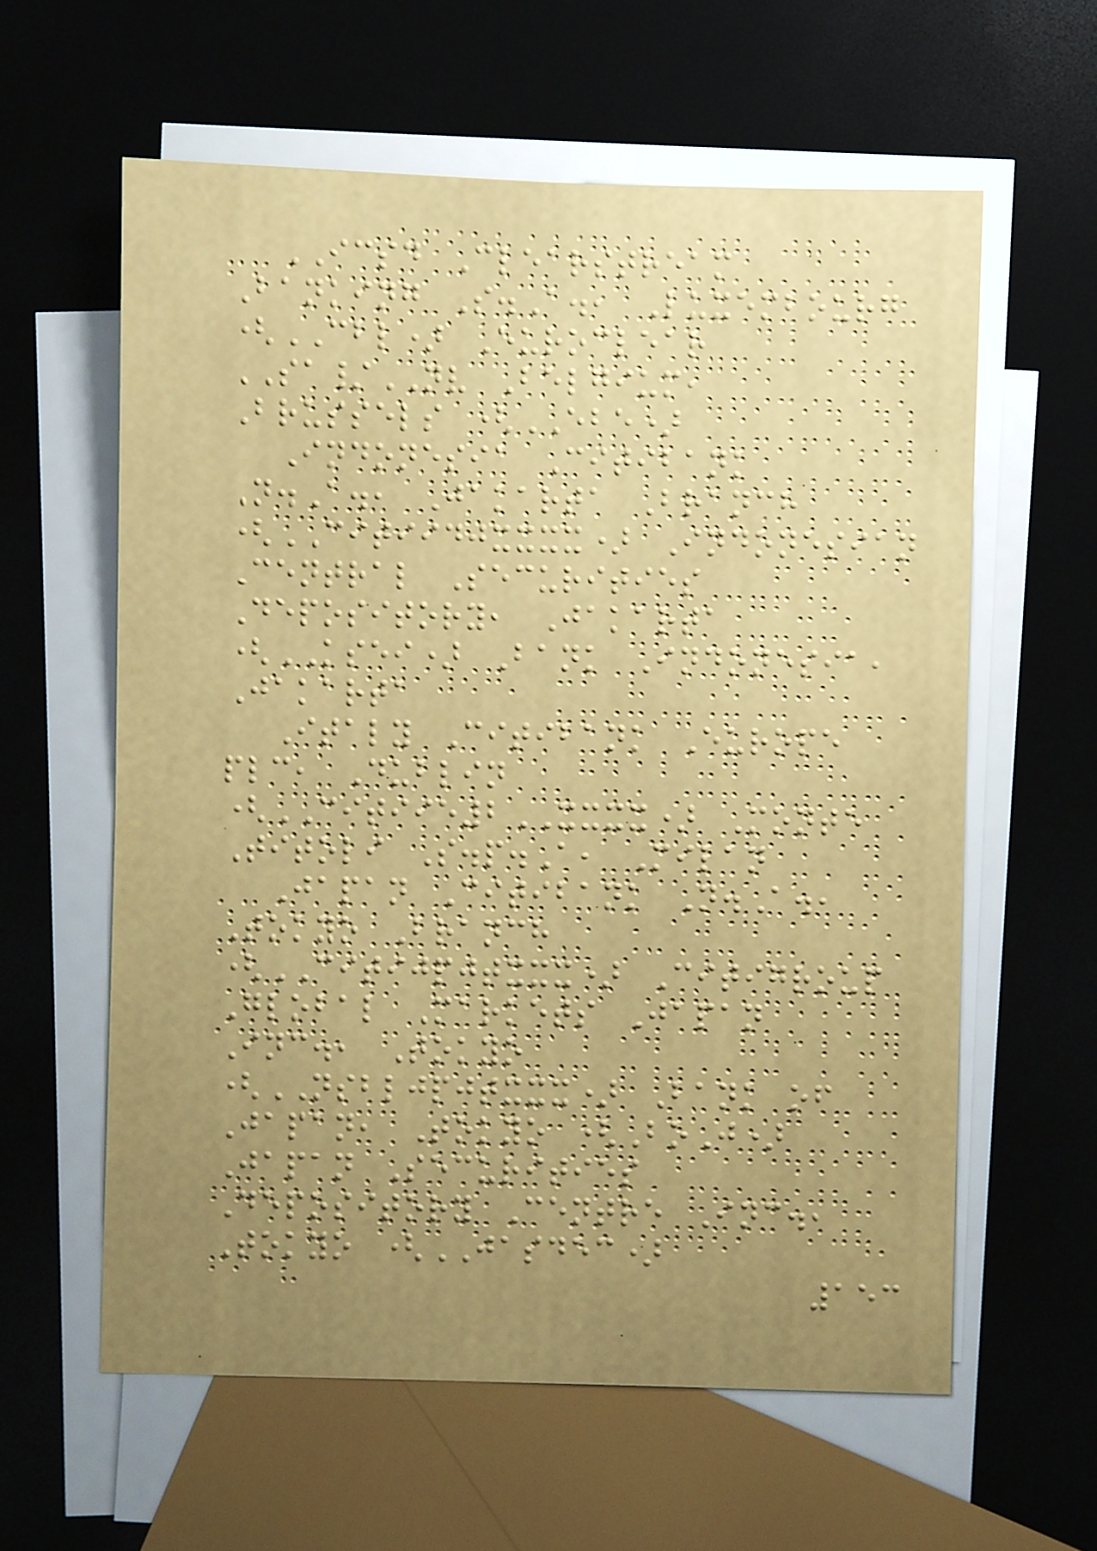ICSD Clearstream
Banking S.A., Luxembourg
(CBL) Euroclear
SA/NV Belgium,
Brussels (EBE)
Indonesia Citibank
N.A., Jakarta Branch
(CITIIDJXXXX) Indonesian
Central Securities
Depository, Jakarta
(KSEI) Bank Indonesia,
Jakarta
Italy Citibank Europe
plc, Dublin
(CITIIE2XXXX) Monte
Titoli S.p.A, Milan
Japan Citibank N.A.,
Tokyo Branch
(CITIJPJTXXX) Citigroup
Global Markets Japan
Inc., Tokyo
(NSBLJPJTXXX) Bank of
Japan, Tokyo (BoJ)
Japan Securities
Depository Centre Inc.,
Tokyo (JASDEC)
153
